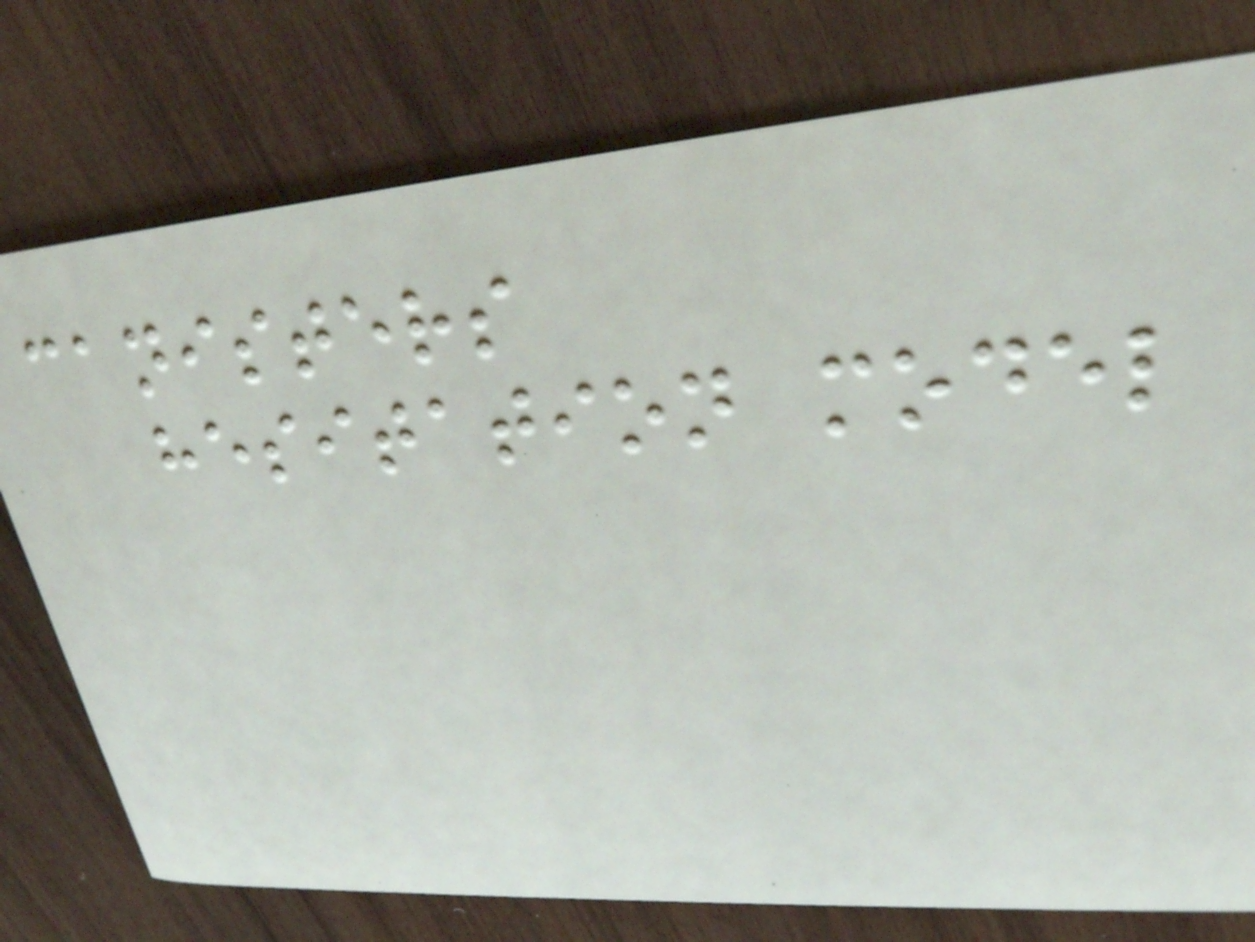canisters
hesitation model
